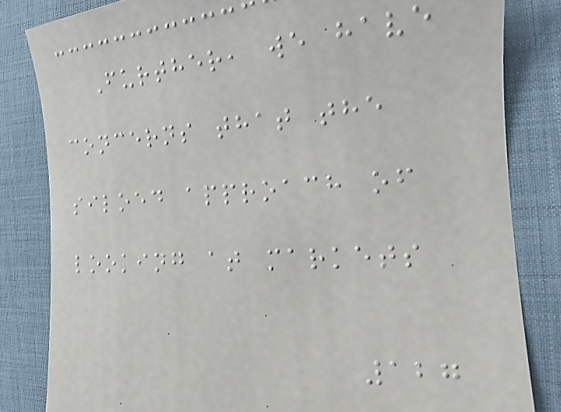Further, we have
concerns that the
siloed approach of
looking at markets
127
